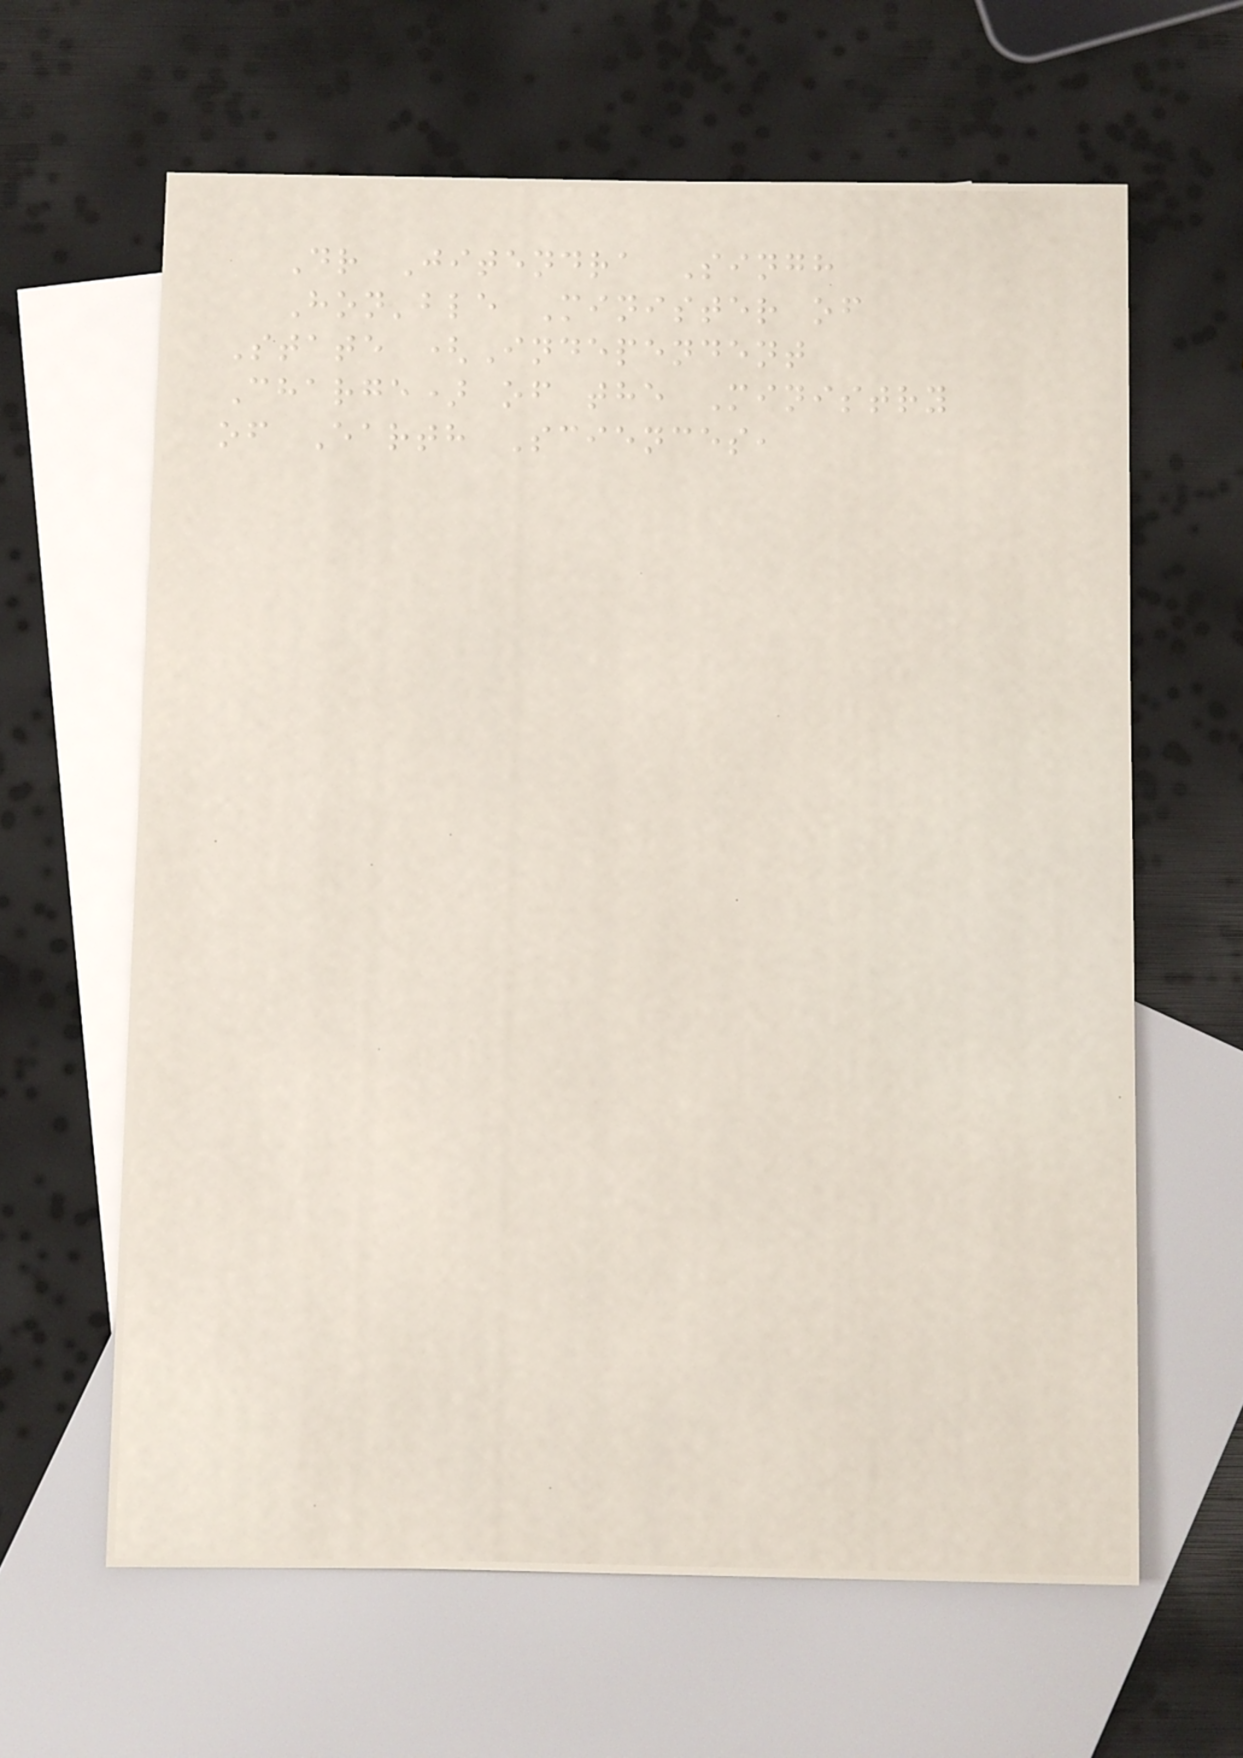Dr Jitendra Singh
Hon'ble Minister of
State (Independent
Charge) of the Ministry
of Earth Sciences,
